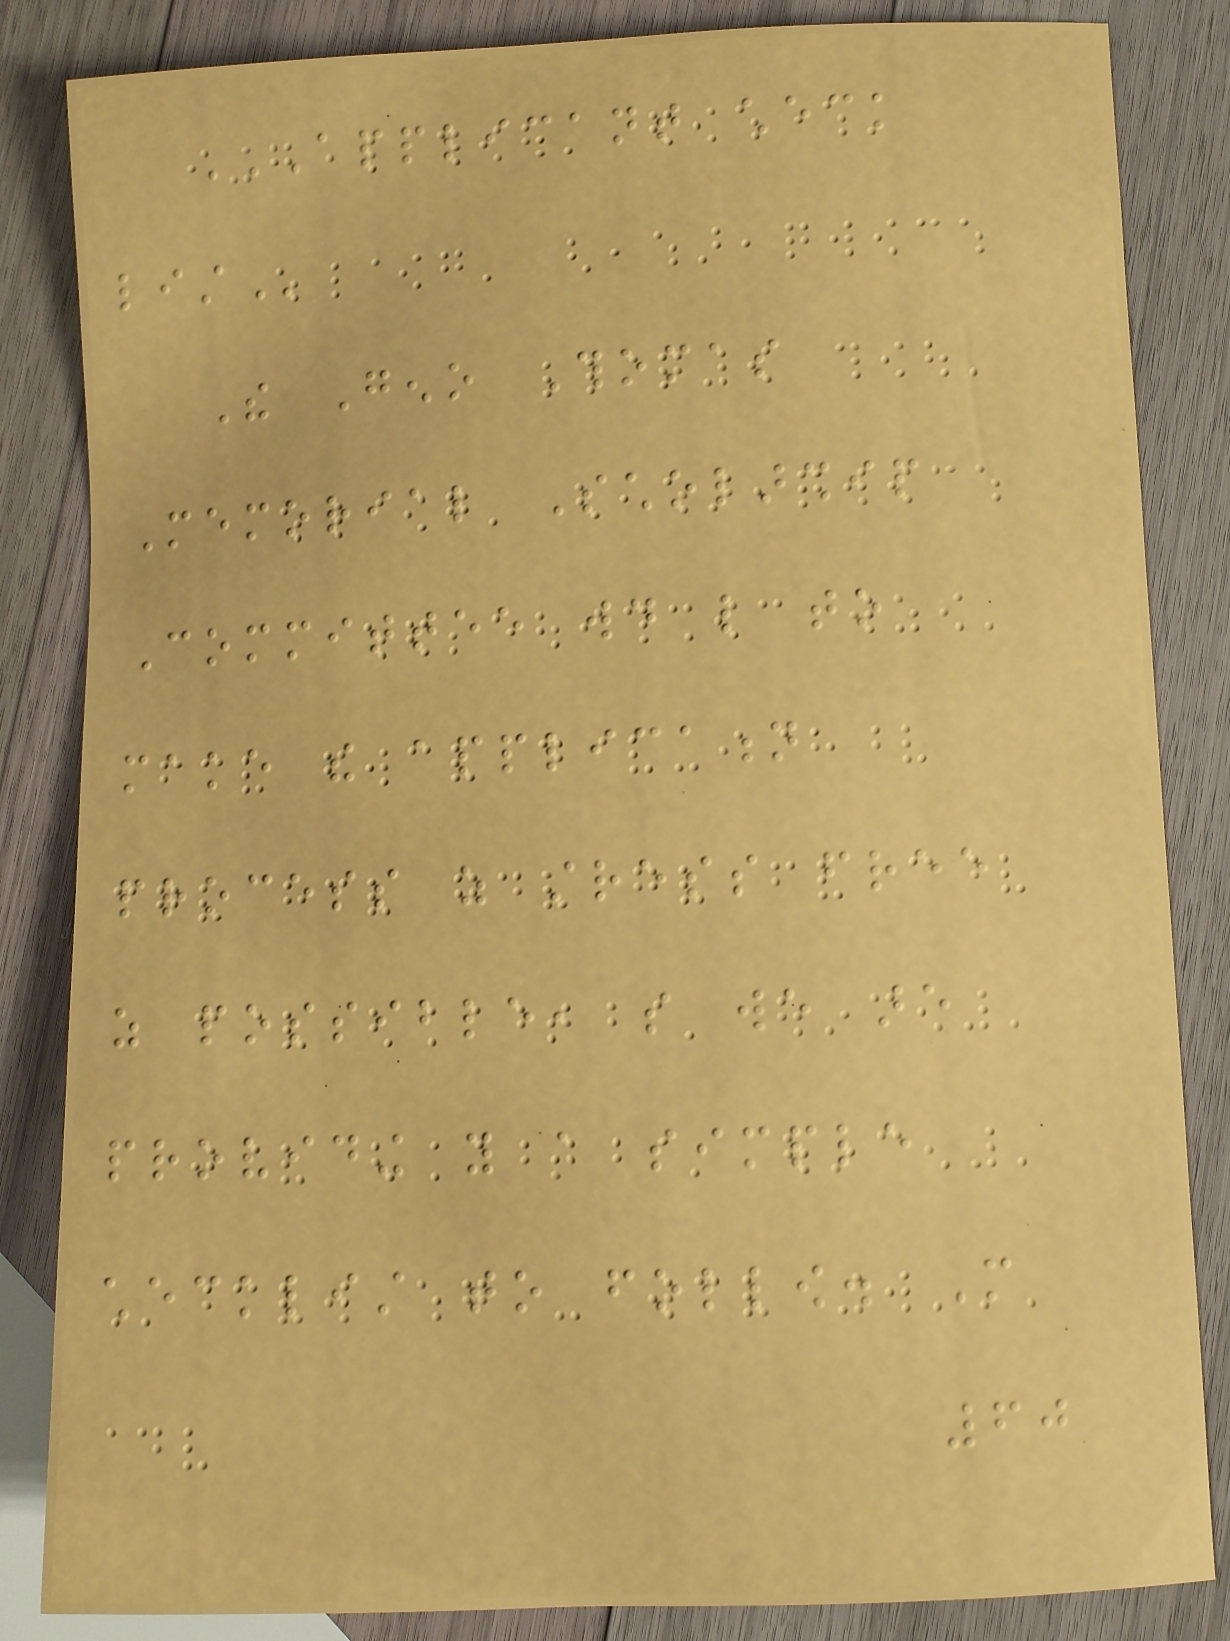APPLICANT CHECK
LIST
The Geno Thomas
Memorial Scholarship
Committee would like to
make the application
process as stress free
as possible, so we are
providing you a simple
checklist to follow. More
60
